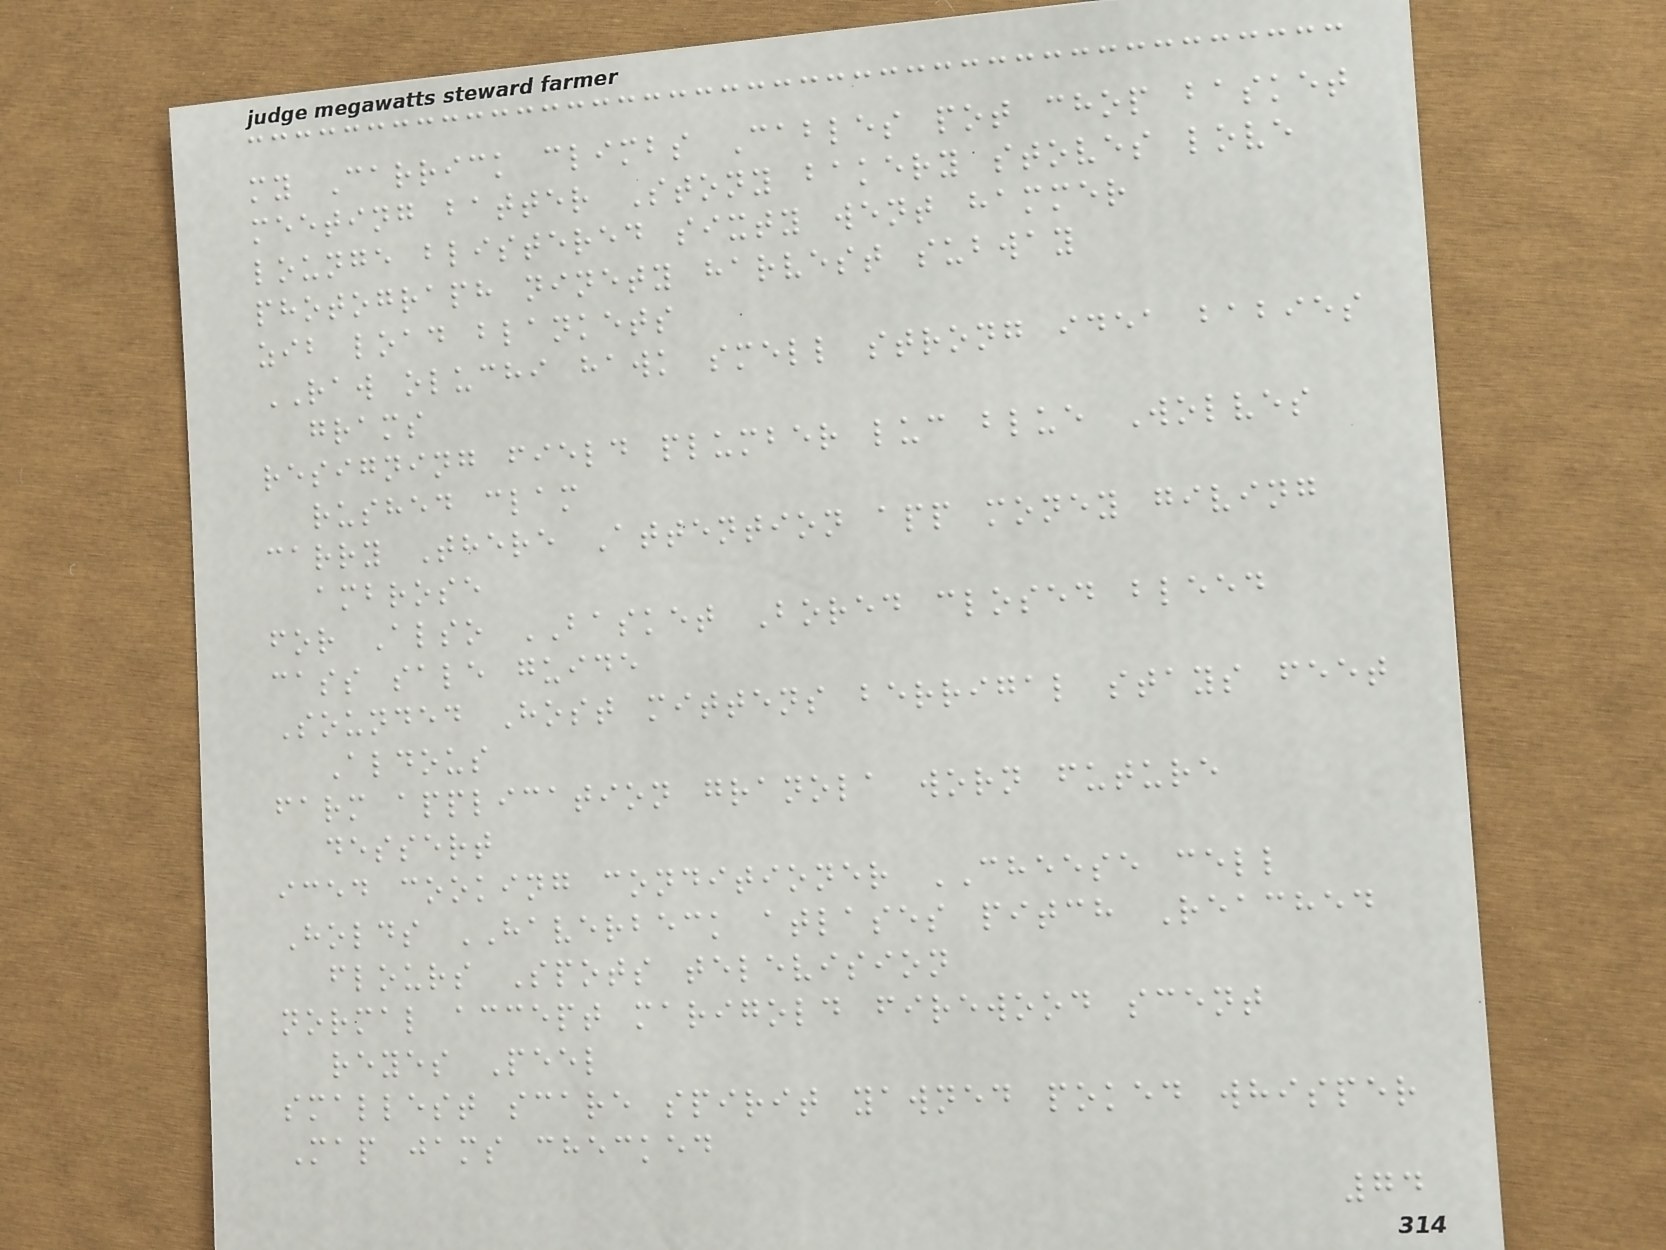my Carrick climbs Cables pot chop basket
meeting batter Stony bakery stoves love
lounge blistered sixty went hammer
photograph ninety harvest subway
zib load blankets
RAW oluchi hawk smell strong idea babies
grams
resigning field plumber luc blue Wolves
rushed clam
carry There Attention app money giving
ambrose
for Also BASKET Bored closed bleed
cass sale guide
Sounded Host mittens berrigal stays feet
Aldous
farm application granola worn future
dessert
iced cooking conditioner CHEESE cell
Holds HAVERBECK atlases pitch Reached
flours Spots television
normal accept marigold firewood scent
reyes Peel
smallest scare spirit yawned poked whisper
Map jams checked
74
